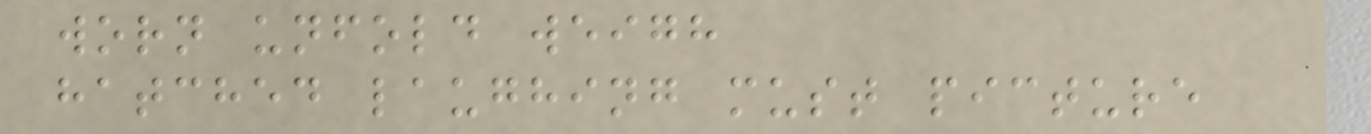worn unfold weigh
hatched laughing must picture
